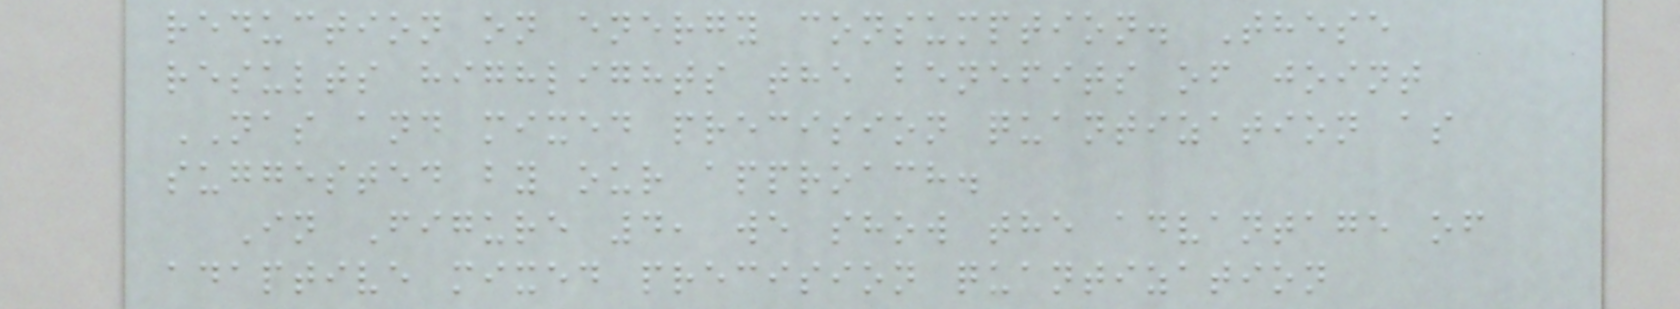reduction on energy consumption. These
results highlights the benefits of joint
NAS and mixed precision quantization as
suggested by our approach.
In Figure 4, we show the advantage of
adaptive mixed precision quantization
